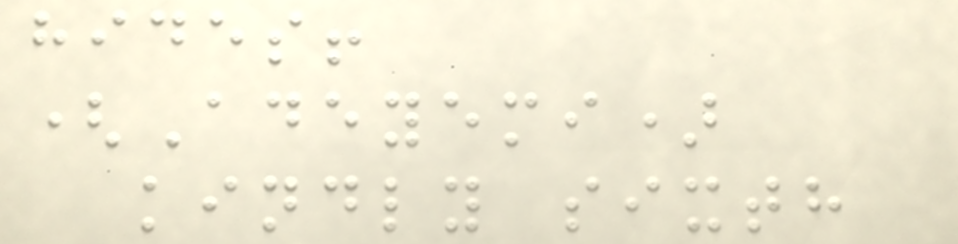hides!
(Adeyemi)
kindly sixth
